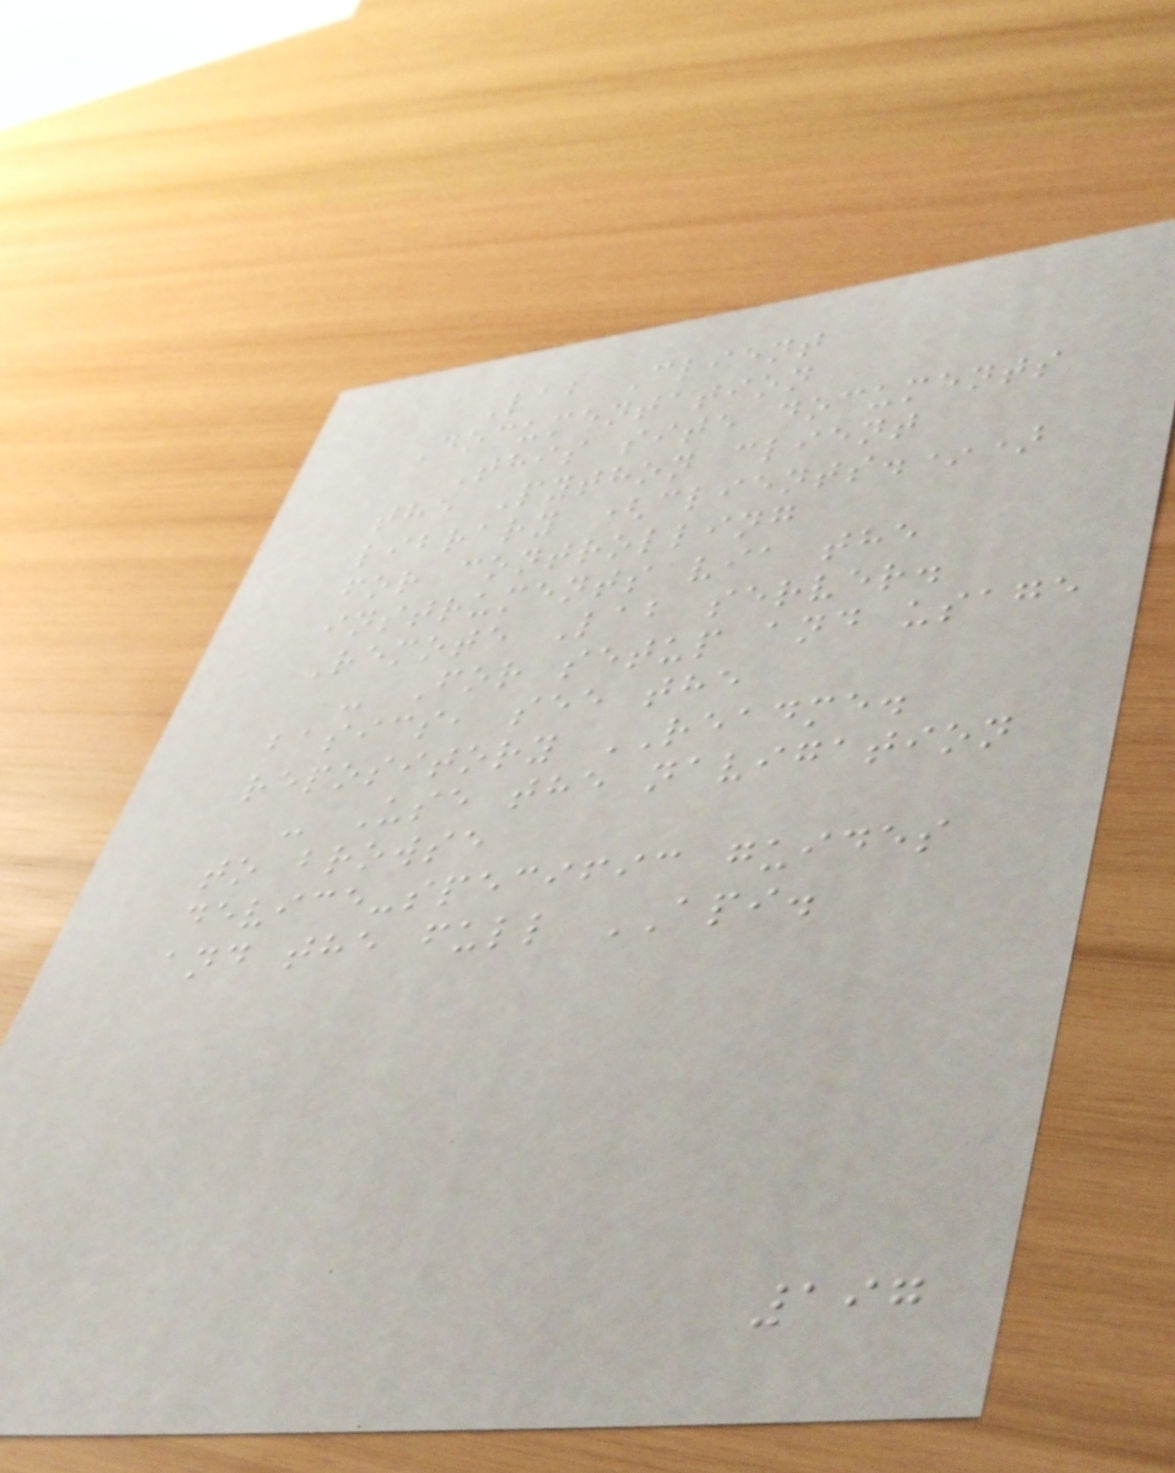Lab Client
Documentation
This site documents
the Python client
library (clients.*)
for controlling
instruments via the
Remote Lab server.
- For setup and usage
basics, see the
repository README.
- Use the navigation
to browse
device-specific guides
and the full API.
197
